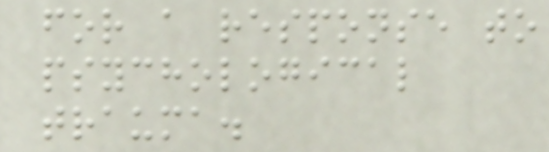for a response to
psychological
trauma.
